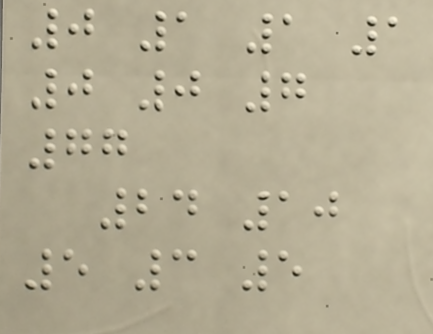0 1 1 1
0 0 7
77
24 10
5 3 5
